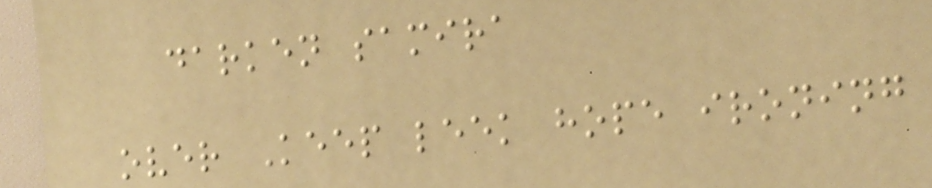darken samira
over Keep leek hope ironing
